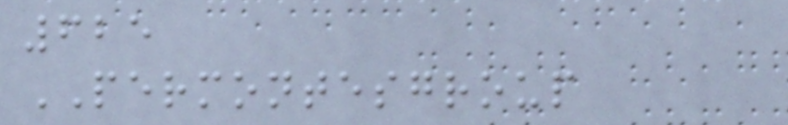625
PERMONTESGROUP
